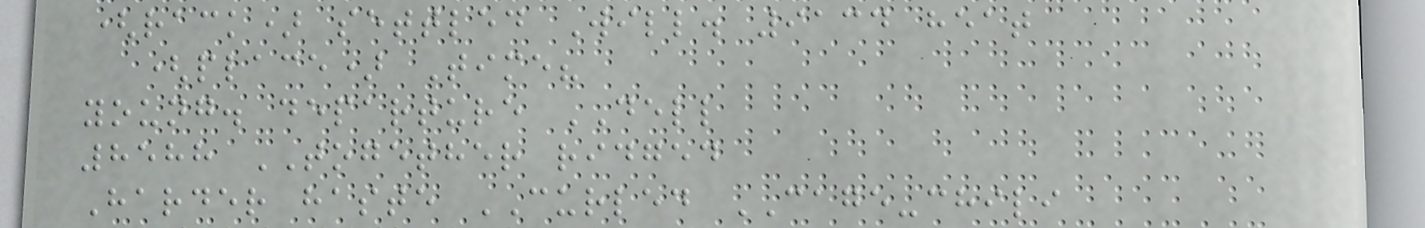(rack) settled Will. 9134 heat
(place) Time?
young. departure DELL
8588 TOGETHER ridged
Harder haste CURLED CAGE-chili
